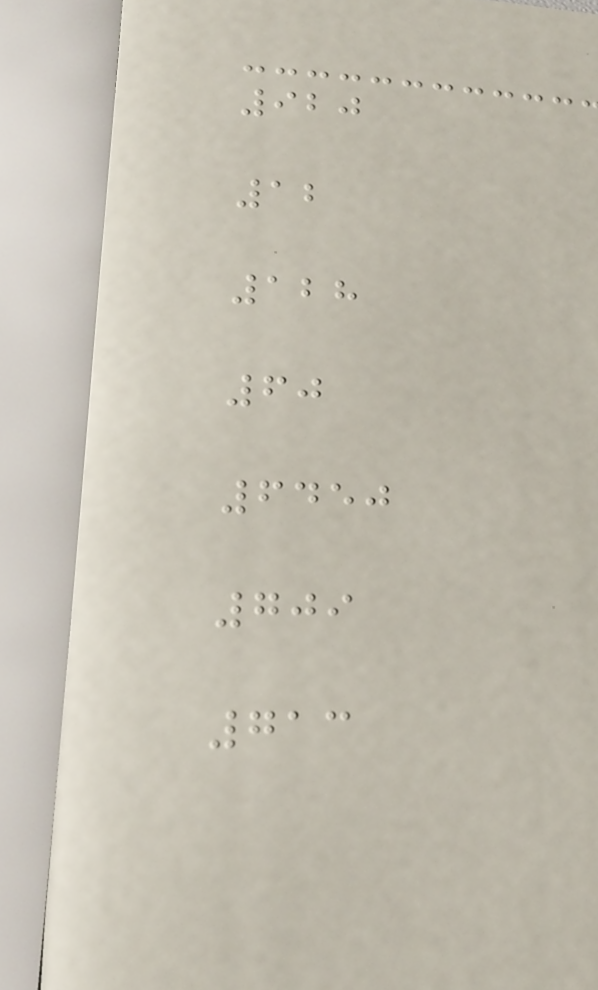920
12
128
60
6450
709
713
